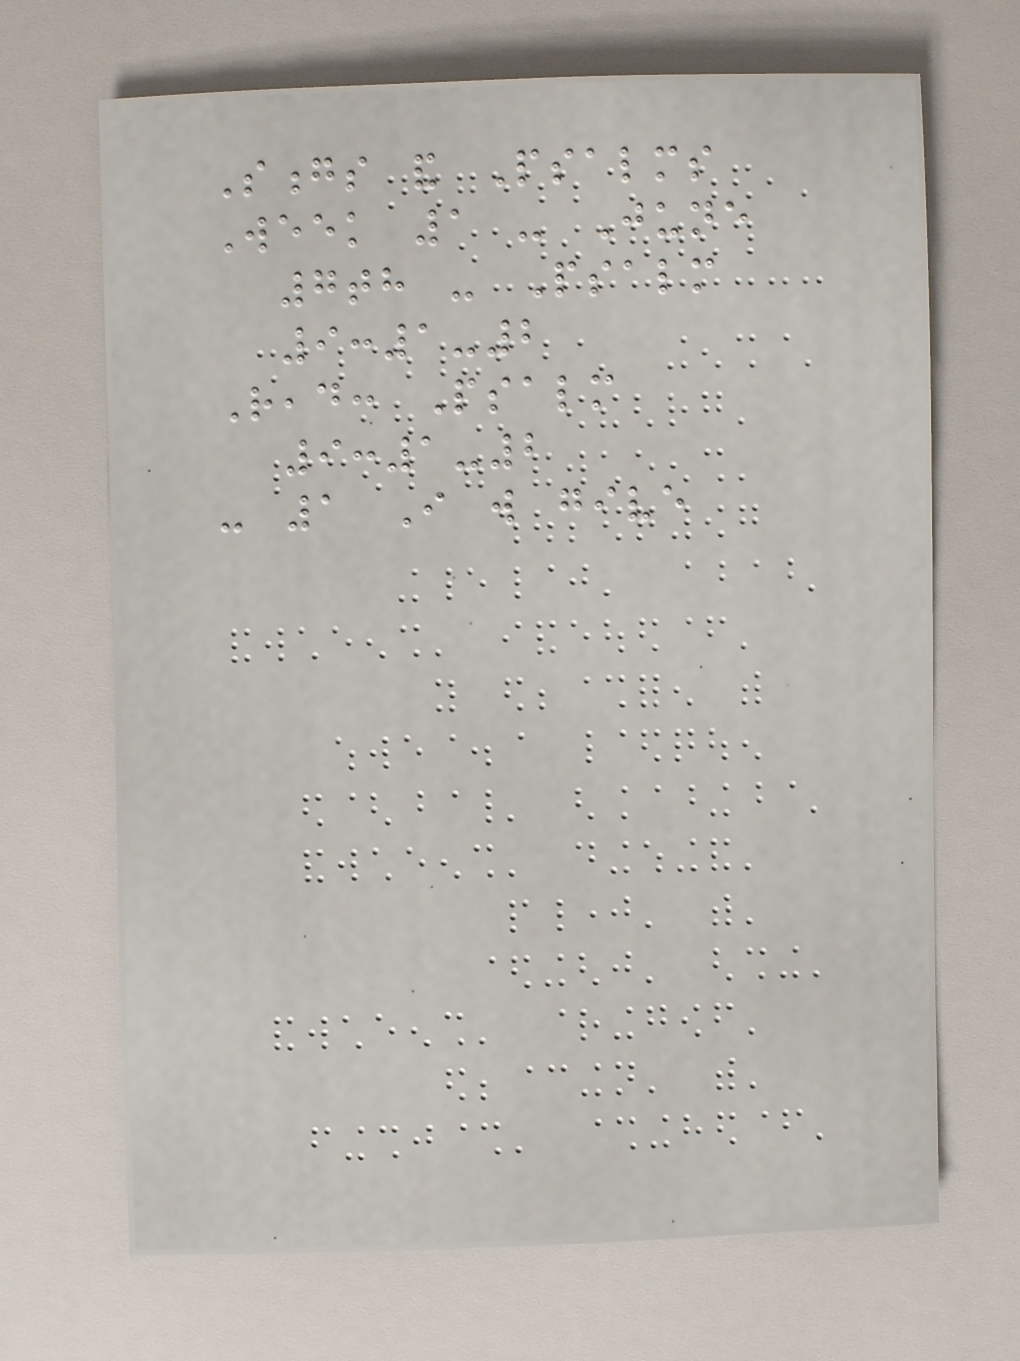Songs and Psalms
Week 1 - June
7th - Psalm
9:1-2
Read: Psalm
9:1-2
- 1 I will give
